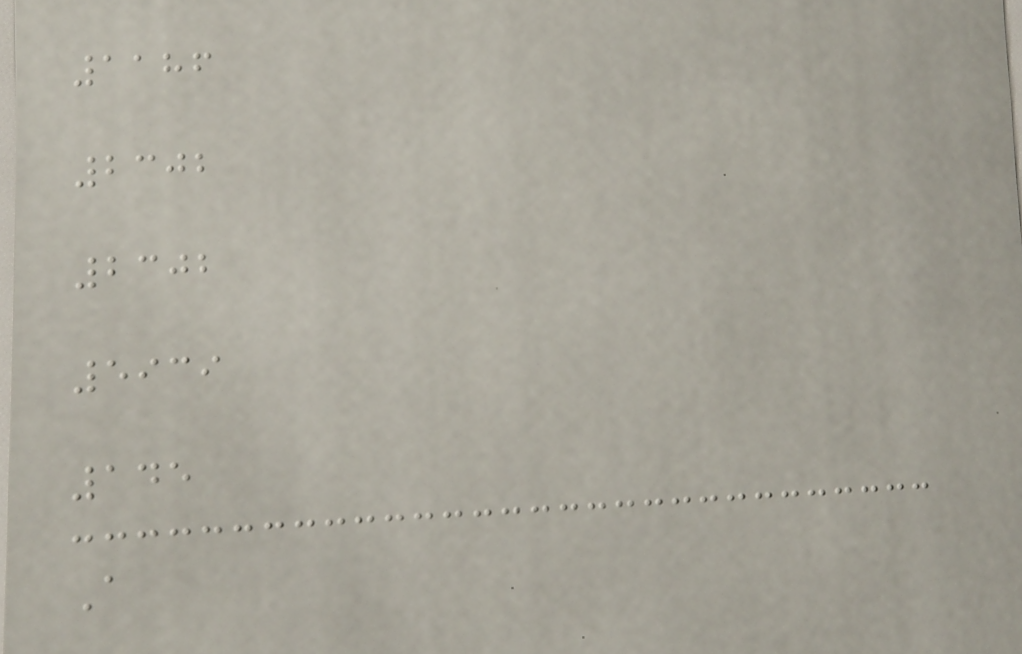1186
2302
2302
5939
145
A
